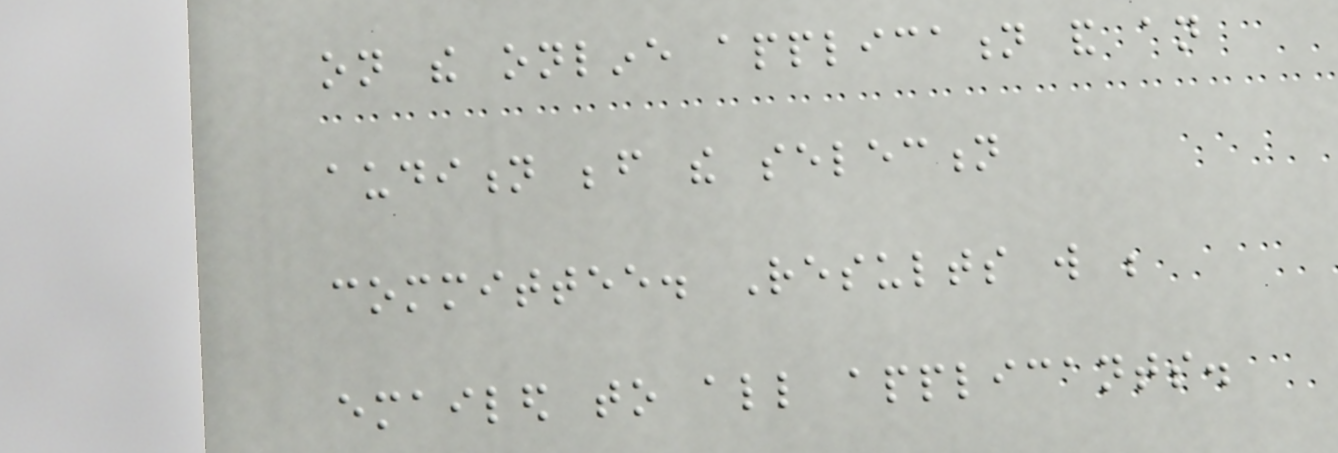on the online application and an
audition before the selection
committee. Results will be
emailed to all applicants.
